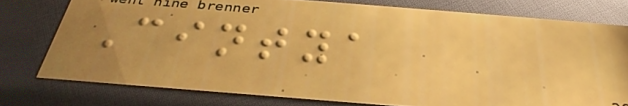Cintya
